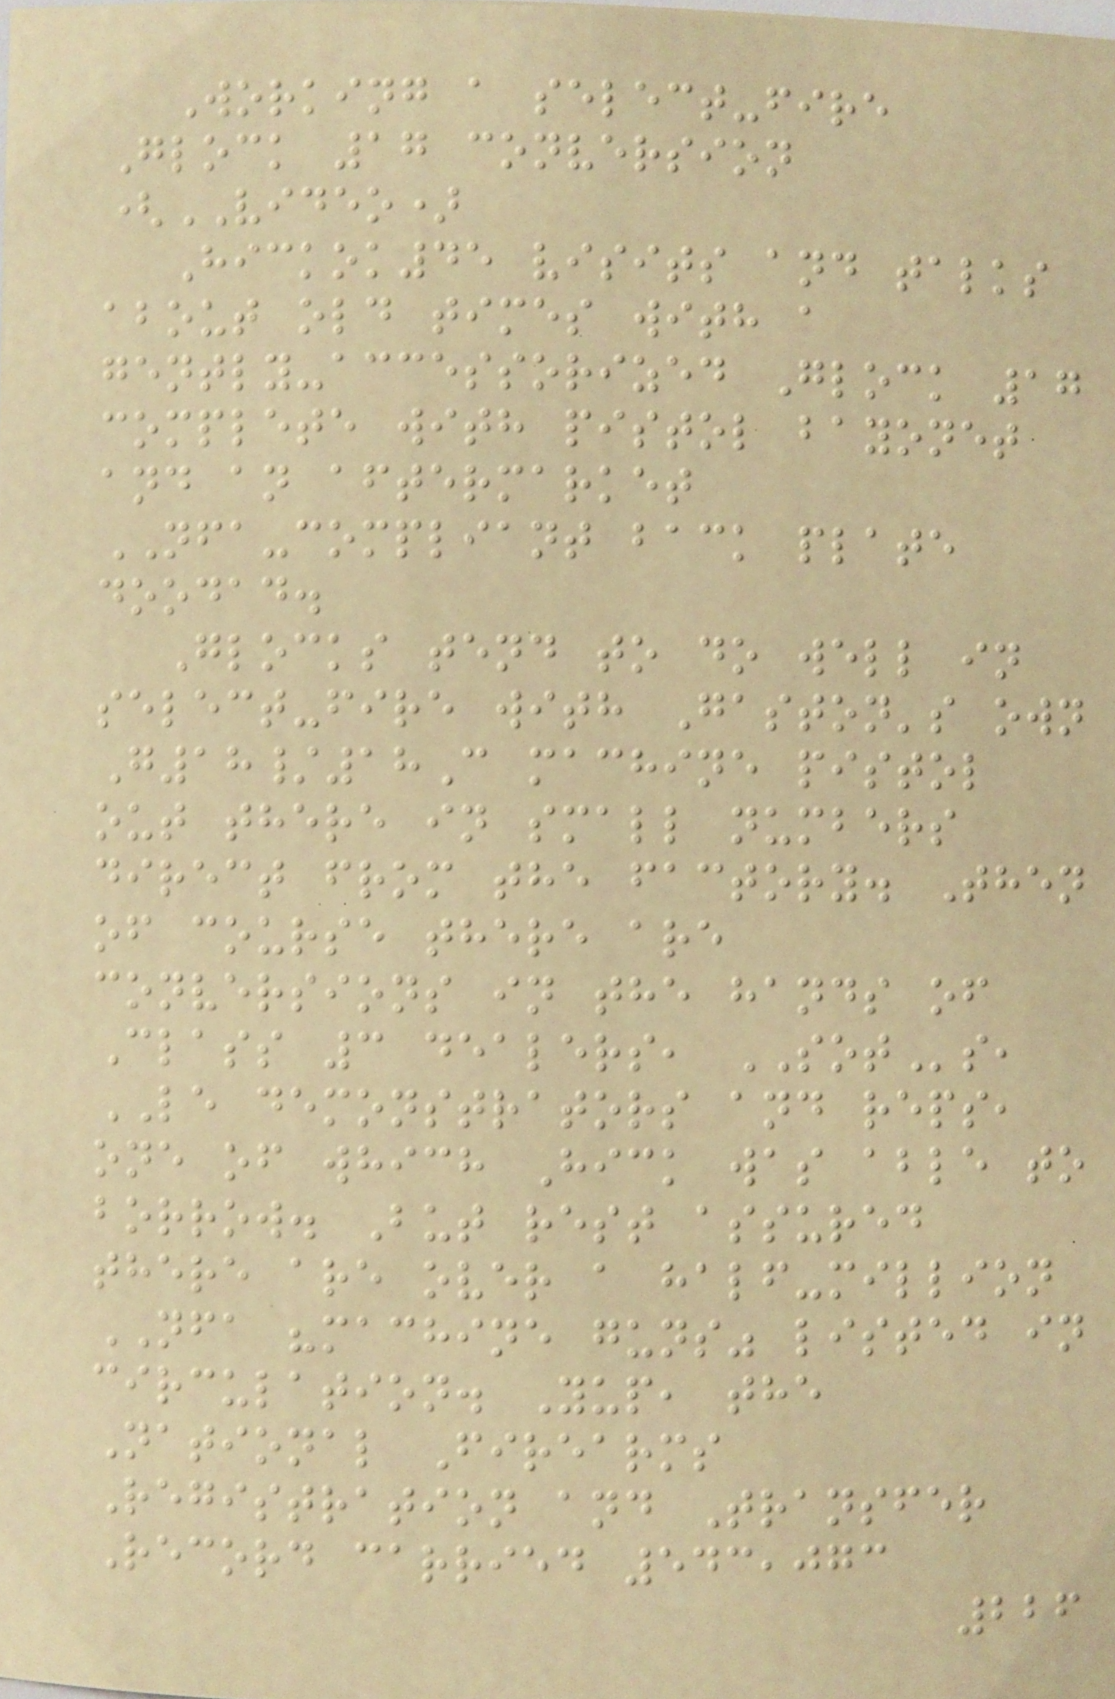Working a select-fire
Glock 17 conversion
(VIDEO)
Hickok45 visits and talks
about old times with a
gently-accessorized Glock 17
complete with pistol bayonet
and an aftermarket
NFA-compliant back plate
doodad.
Glocks tend to do well in
select-fire with Gaston's own
G18/18C machine pistol
out there in small numbers
direct from the factory. Then
of course there are
conversions in the hands of
Class 3 dealers, SOTs,
LE demonstrators and reps,
one of which Hick was able to
borrow. But rest assured
there are over a half-million
NFA "machine guns" listed in
circulation. Yup, the
National Firearms
Registration and Transfer
Record carried 543,073
226
